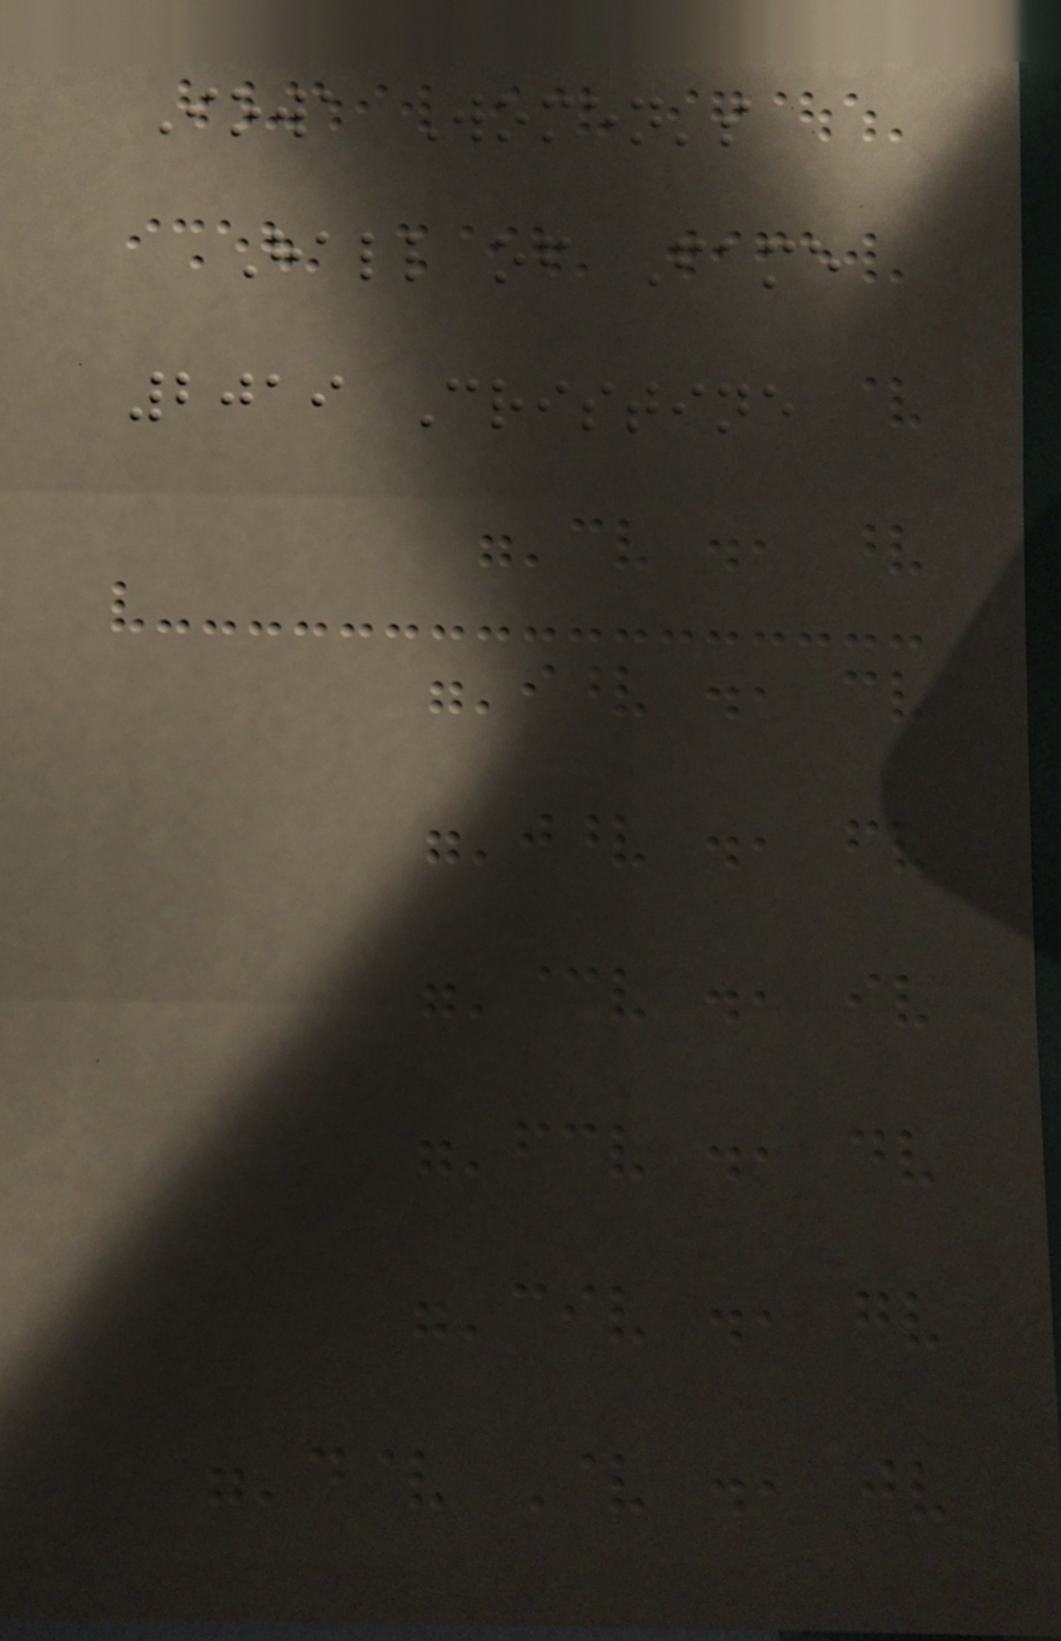Iowa Women's
Hall of Fame
2019 Cristine
